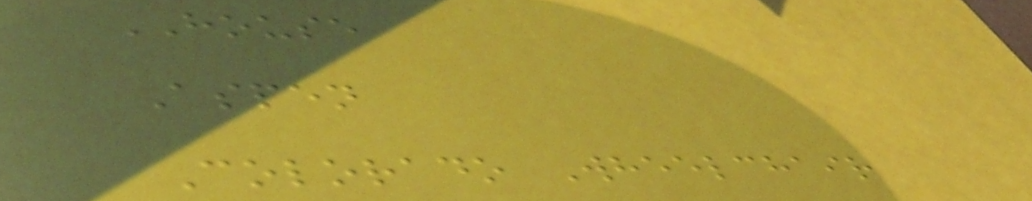HOUSE
Aspen
Colorado Wheelchair
